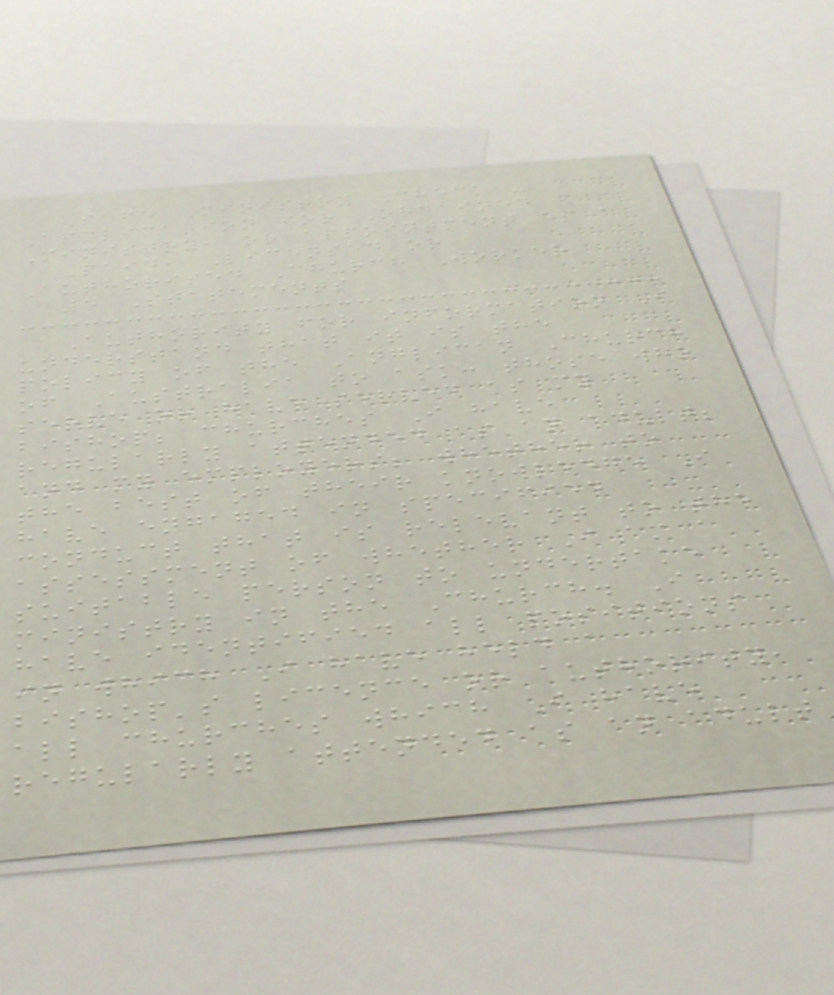Safe Ministry Check -
Application for Ordained
Ministry, or appointment as a
Paid, Licensed or
Authorised Church Worker
5 Statements
Authority for information I
understand that it is the
policy of the Anglican Church
of Australia to ask: those who
serve or have served as my
bishop; churches I have
regularly attended as an adult;
and my employers; whether to
the best of their knowledge I
have engaged in specified
conduct that is relevant to the
assessment of whether I am a
suitable person to undertake
ministry in the Church. I
have identified all positions
in which I have held a
bishop's licence or authority,
all churches which I have
regularly attended as an adult
